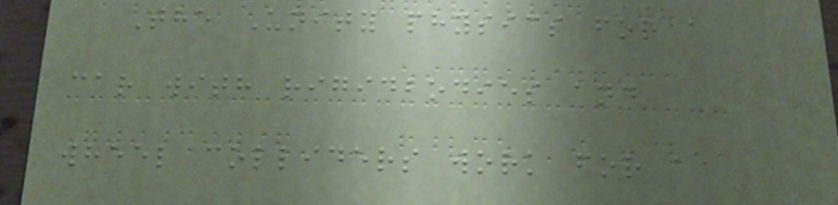The Unity physics for a
car with rigidbodies and
wheel colliders work for a
